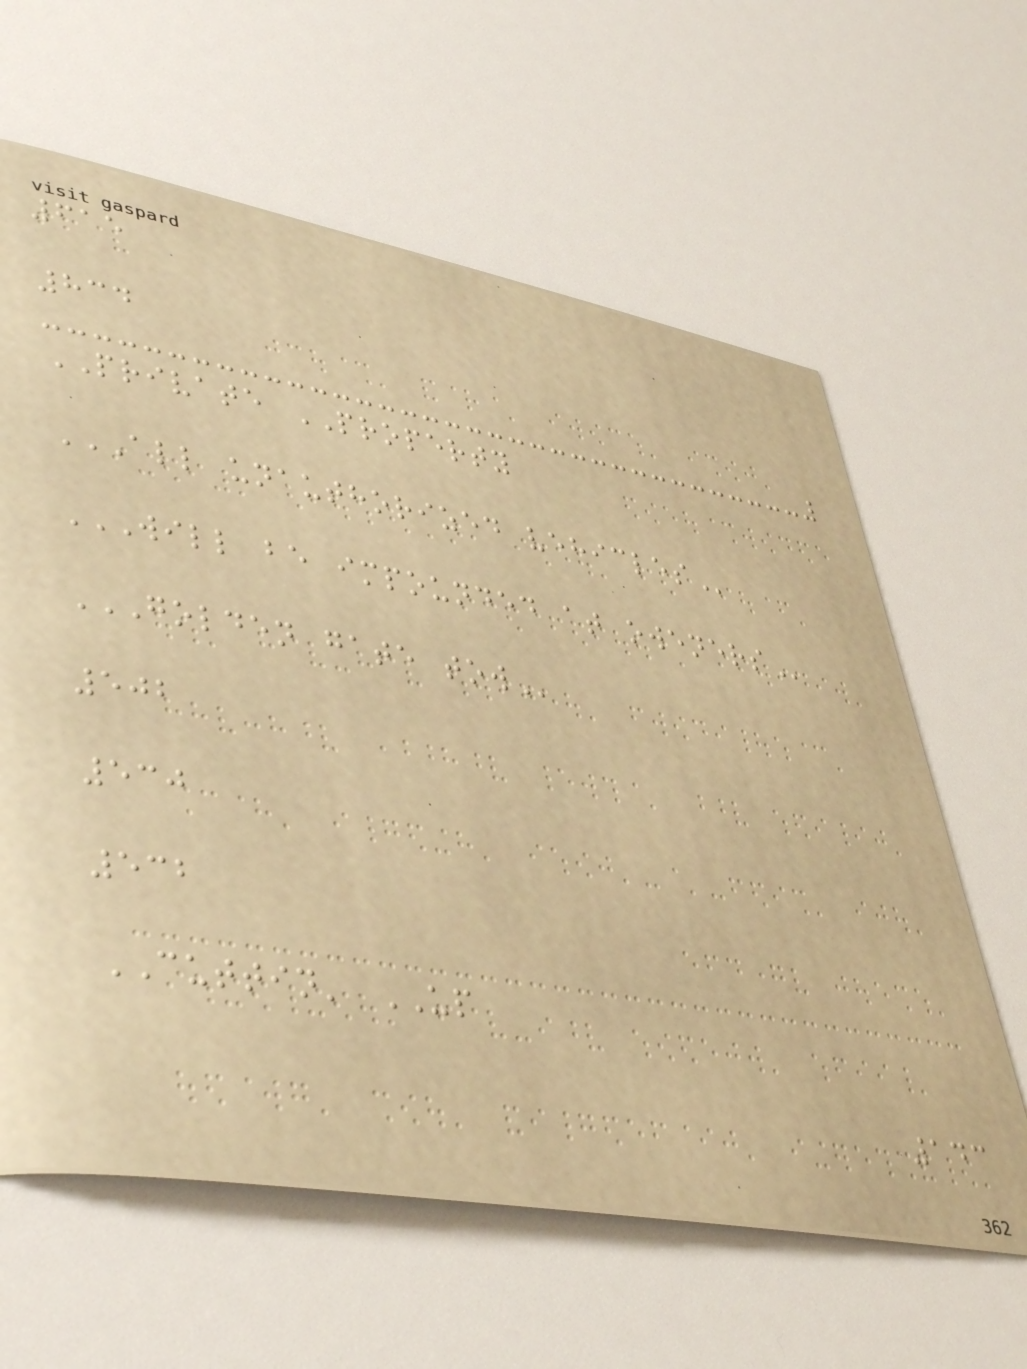615
834
PRIVATE PROPERTY
ALL UNAUTHORIZED VEHICLES
WILL BE IMPOUNDED AT OWENERS
GOLDEN GATE TOW
502
530
532
CUTTIN' UP
143
